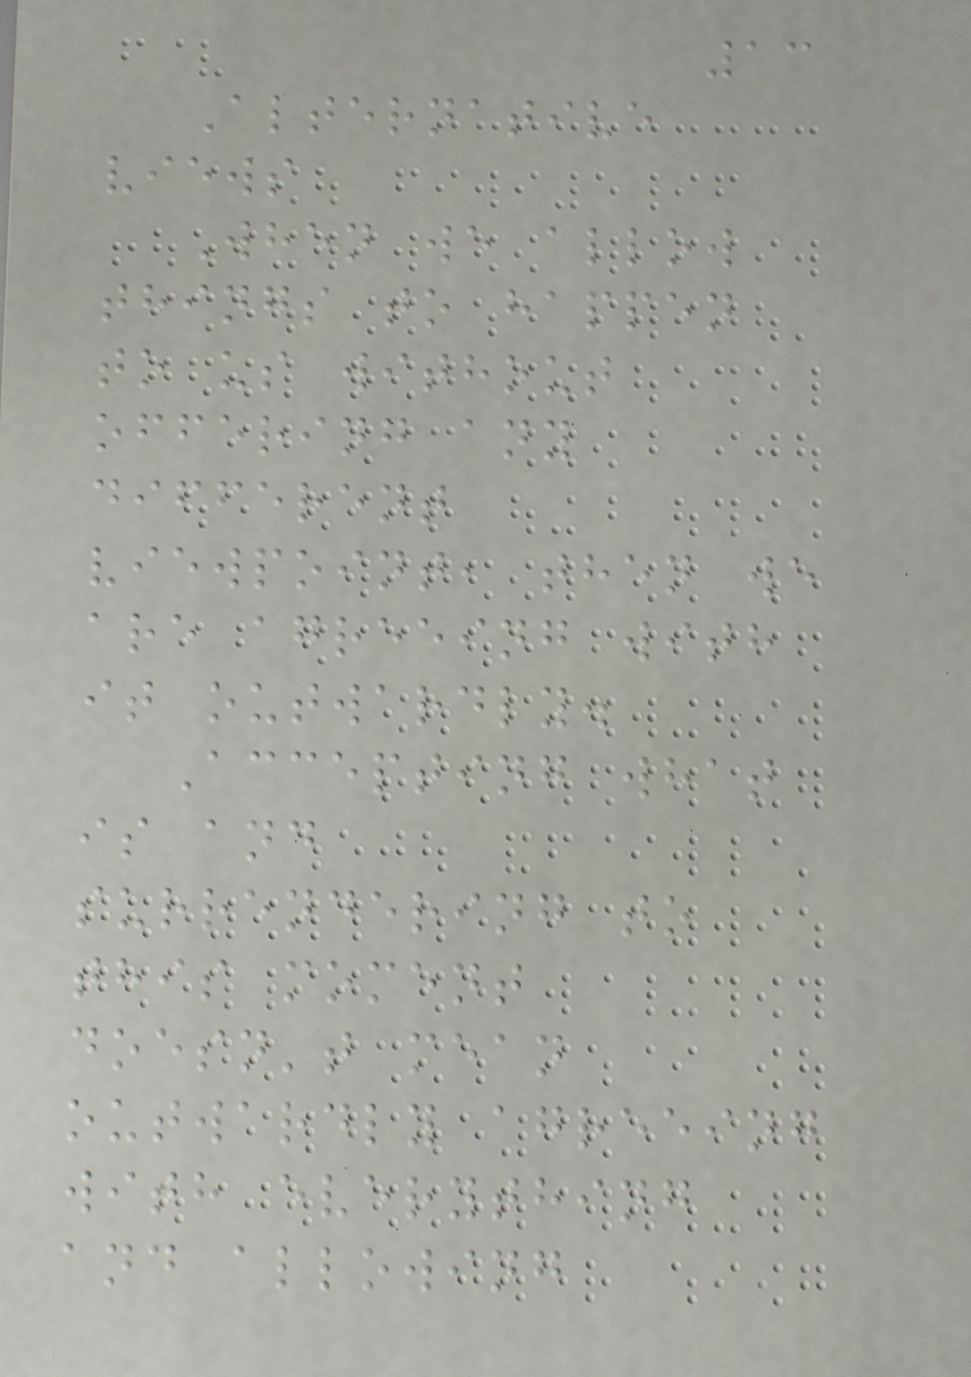13
Alternative
views
When we allow
things to happen
to us without
offering any
different
viewpoint, then we
are agreeing with
it outwardly.
Accepting what
is and
surrendering to
this moment
doesn't mean
outwardly agreeing
with everything
and allowing
